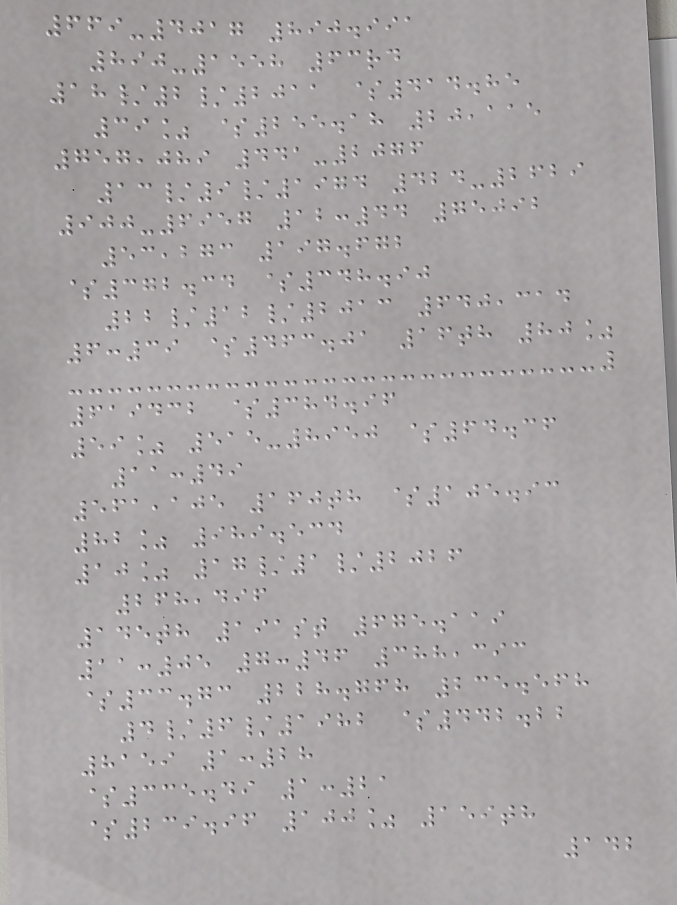669-4017 890.991
890-1558 63rd
18/2/2011 $414.85
39% $255.18 20,115
757,089 441-2076
13/9/1974 424-2629
900-6957 12:44 75092
53,273 197.672
$372.34 $348.90
22/12/2013 640,314
6:39 $463.01 16th 80%
619432 $384.96
59% 515-8950 $64.36
11:49
561,105 160th $105.93
82% 989.534
10% 17/1/2026
268,496
145th 191st 675.119
11:05 7:46 388,393
$33.73 228.768 235.568
4/6/1982 $442.22
8159 1:28
$335.49 1:21
$239.96 100% 159th
142
